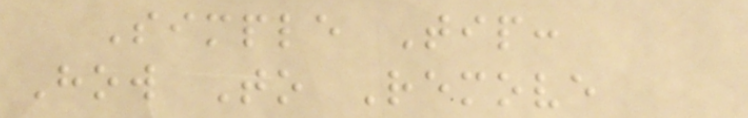Simple Tip:
How To Remove
